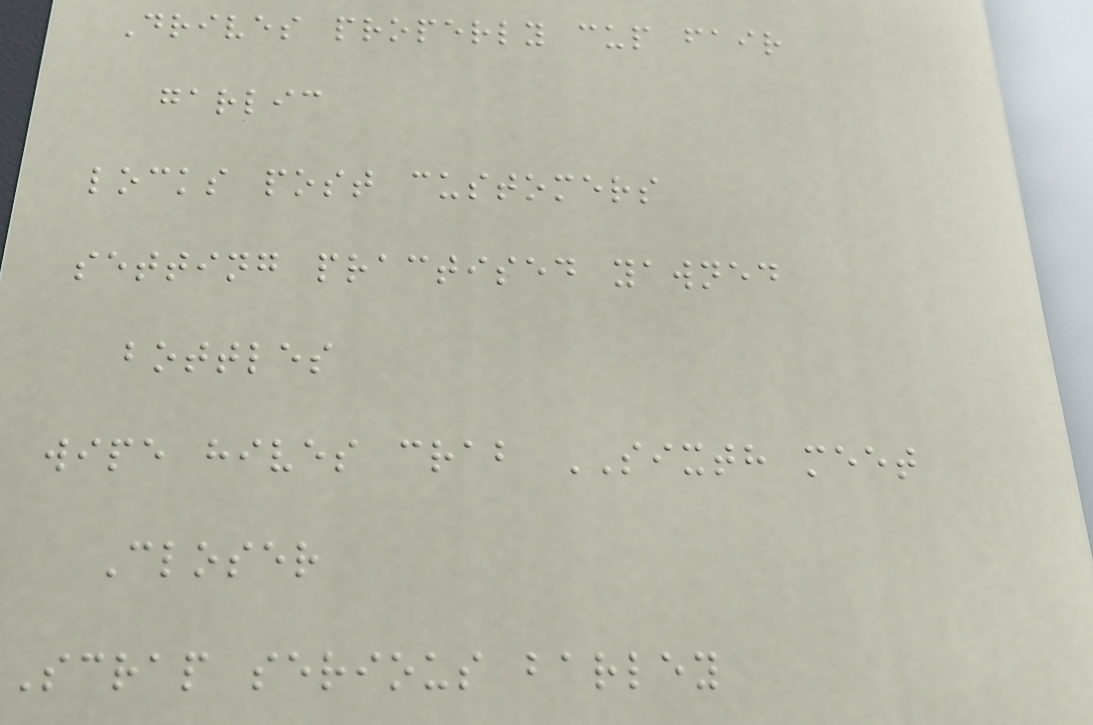Drives properly cup fair
garlic
locks post customers
setting practised yawned
bottles
wipe hives crab SIXTH meet
Closer
Scrap serious barley
